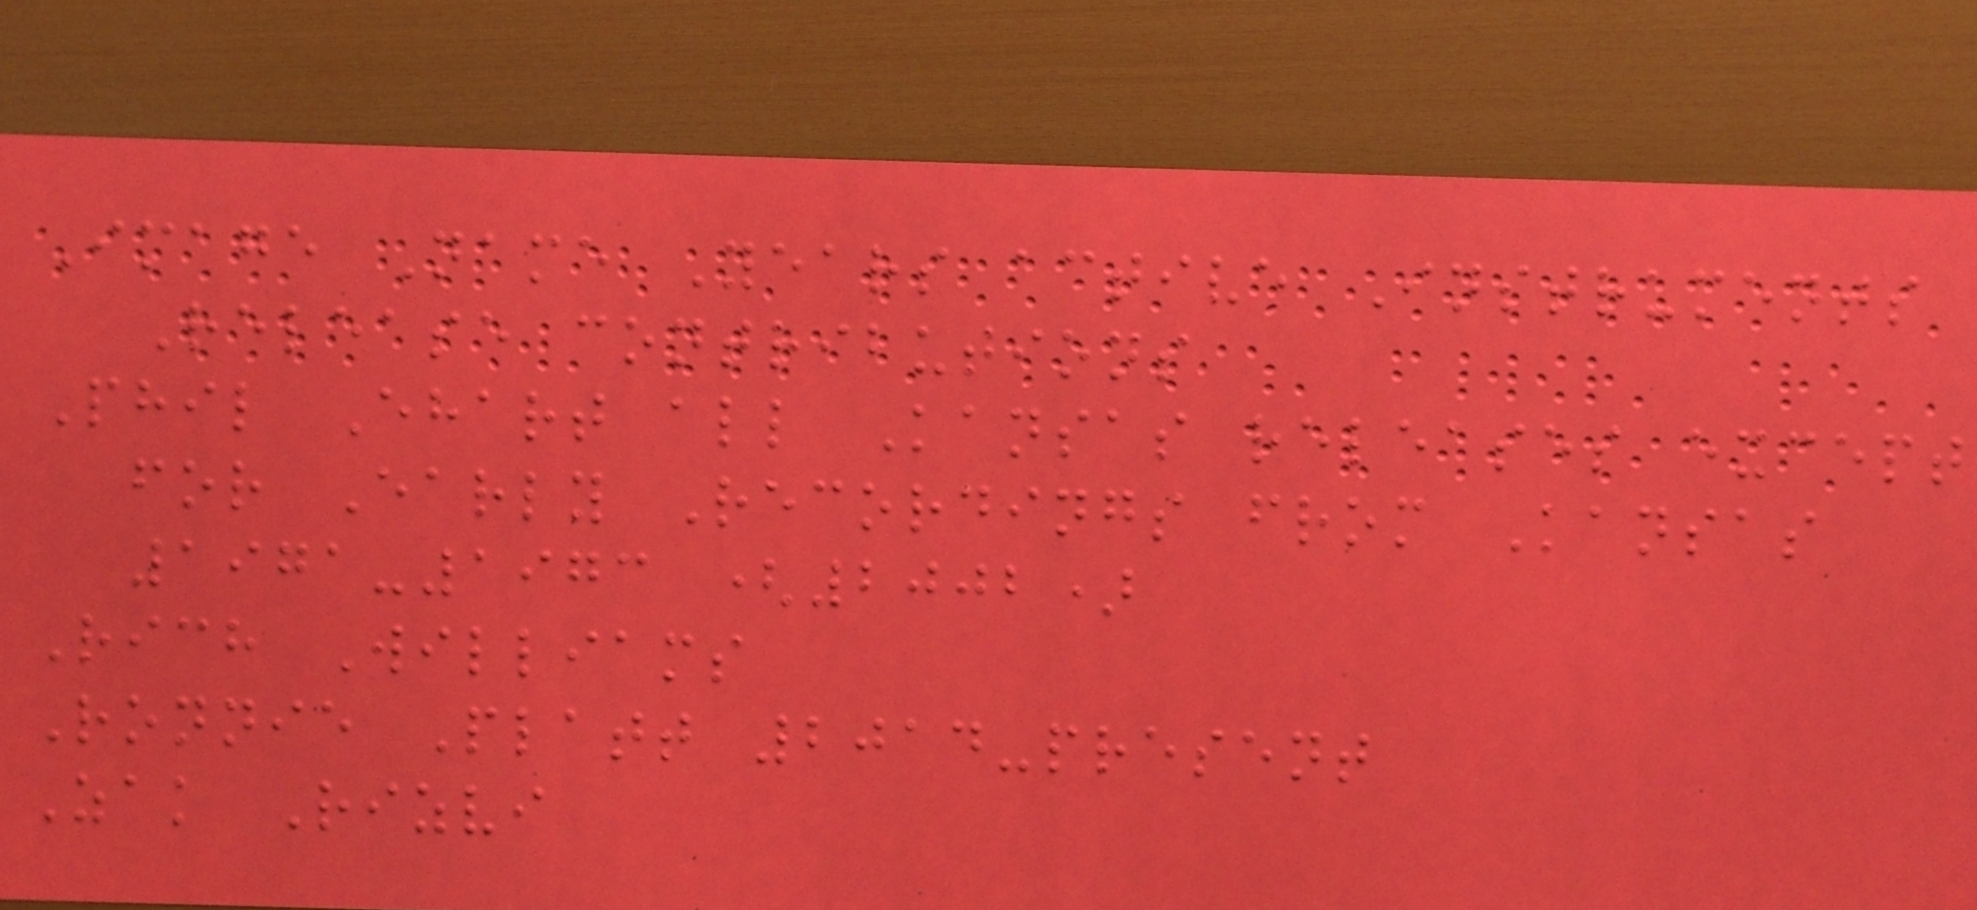Image Name Years active Instruments
Release contributions
Phil Ehart all Kansas releases except
for Early Recordings from Kansas
1971-1973 (2002)
Rich Williams
Ronnie Platt 2014-present
Zak Rizvi
